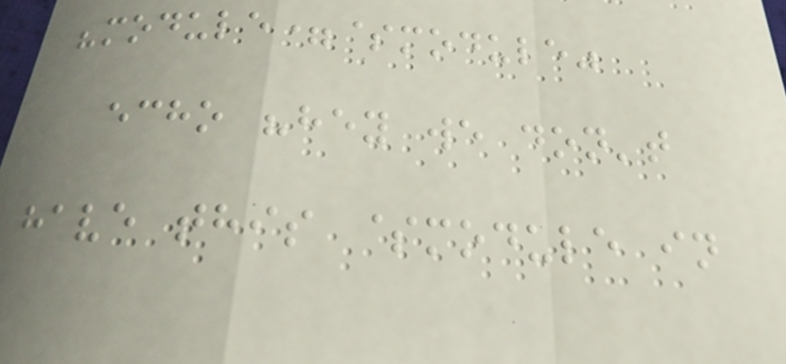"module=$module"
echo "hey we don't
have this $module in
